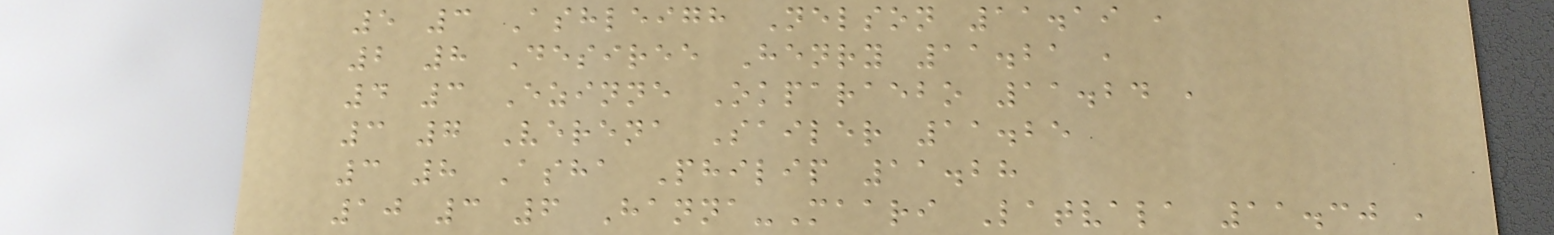5 3 Ashleigh Nelson 11.19 ,
2 8 Desiree Henry 11.21 ,
4 3 Ezinne Okparaebo 11.24 ,
3 7 Verena Sailer 11.25
3 8 Asha Philip 11.28
10 3 6 Hanna-Maari Latvala 11.30 ,
